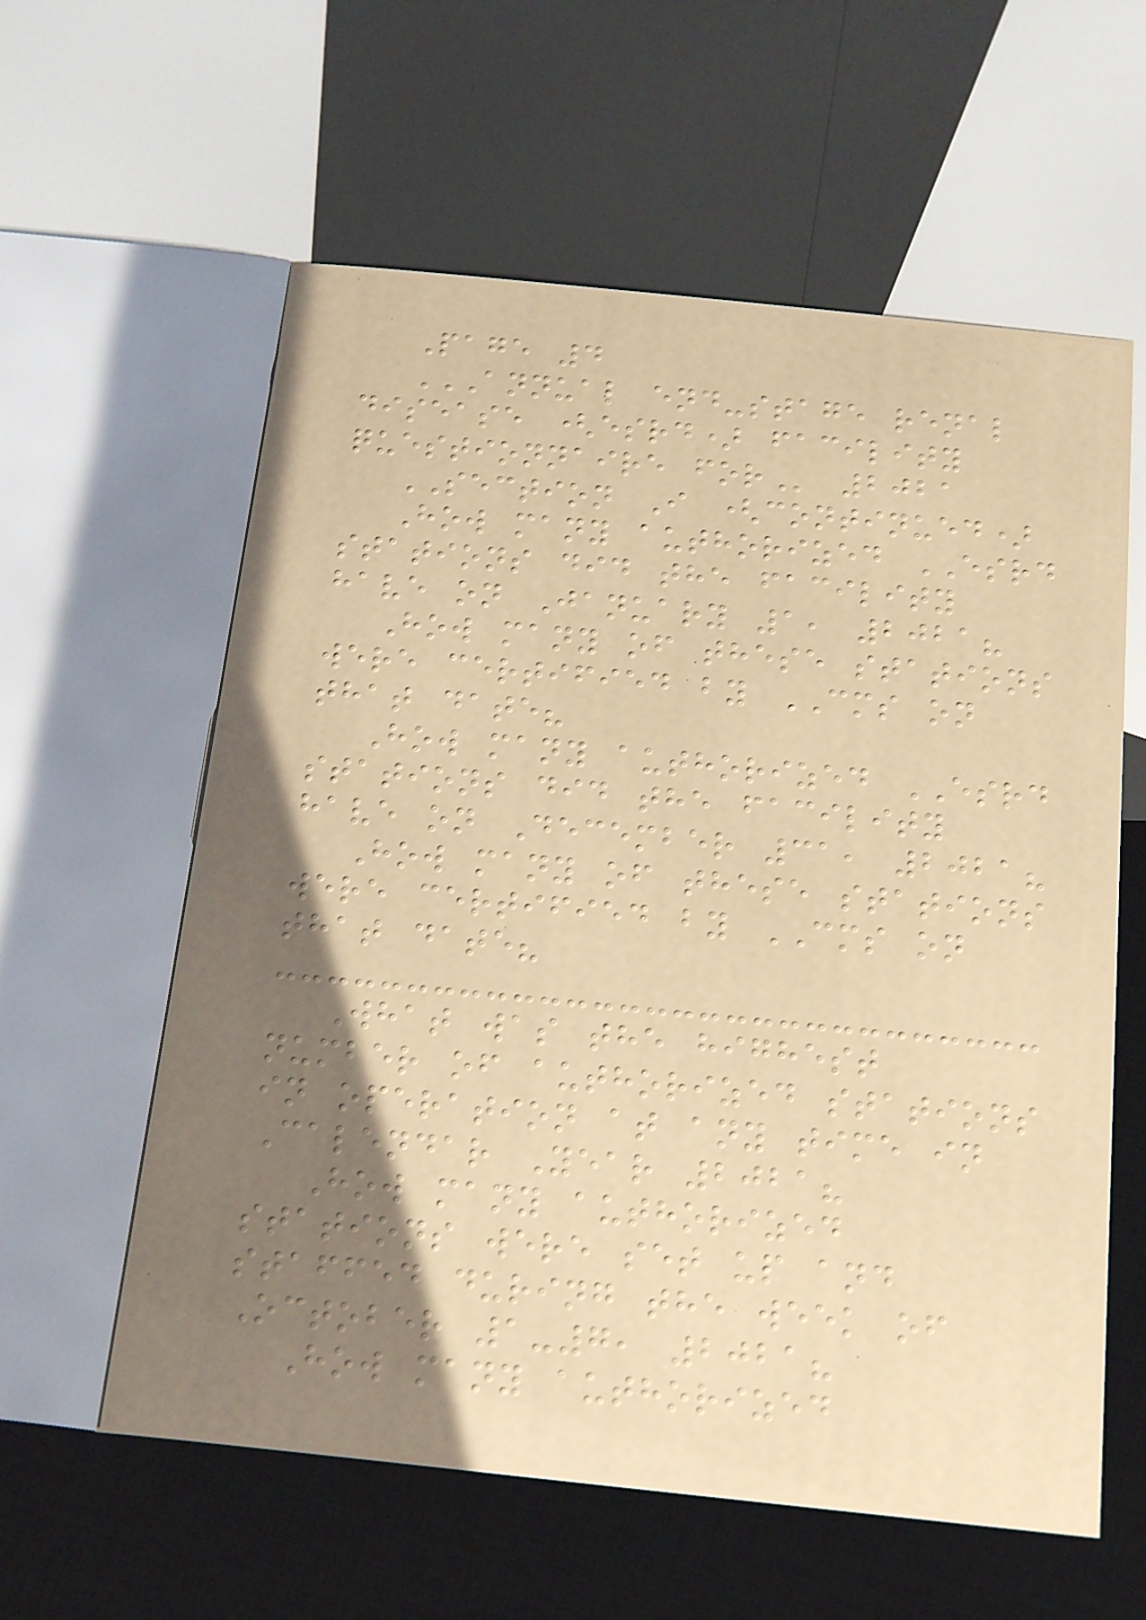Page 4
ANNUAL END-STAGE RENAL
DISEASE (ESRD) FACILITY
QUESTIONNAIRE FOR 2021
SECTION I (continued)
How many authorized ESRD
stations did the facility
have on January 1, 2021?
How many of these stations
were certified by CMS on
that date?
How many authorized ESRD
stations did the facility
have on December 31, 2021?
How many of these stations
were certified by CMS on
that date?
What was the highest
number of authorized stations
in operation at any time in
Calendar Year 2021?
How many authorized
stations were set up and
staffed during the week of
October 1-7, 2021?
How many authorized
